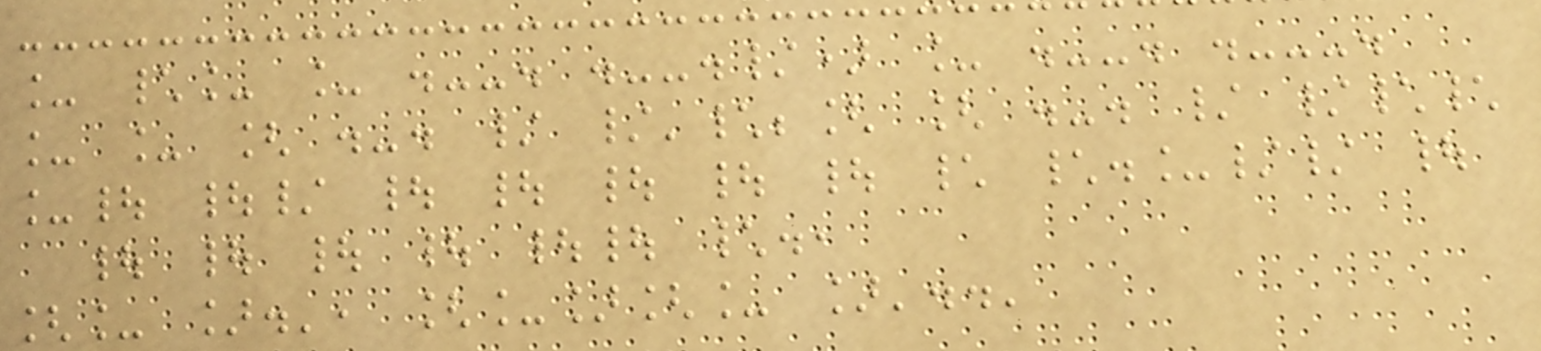_ \_ _ .--. .--./) _ .--. .---.
_ _ [ .-. / /'\;[ [ .-. / /\\
_| |/ | | | | | \ \._// |
| | | | || \.,
[_ ].', [_][_ ]'..'
